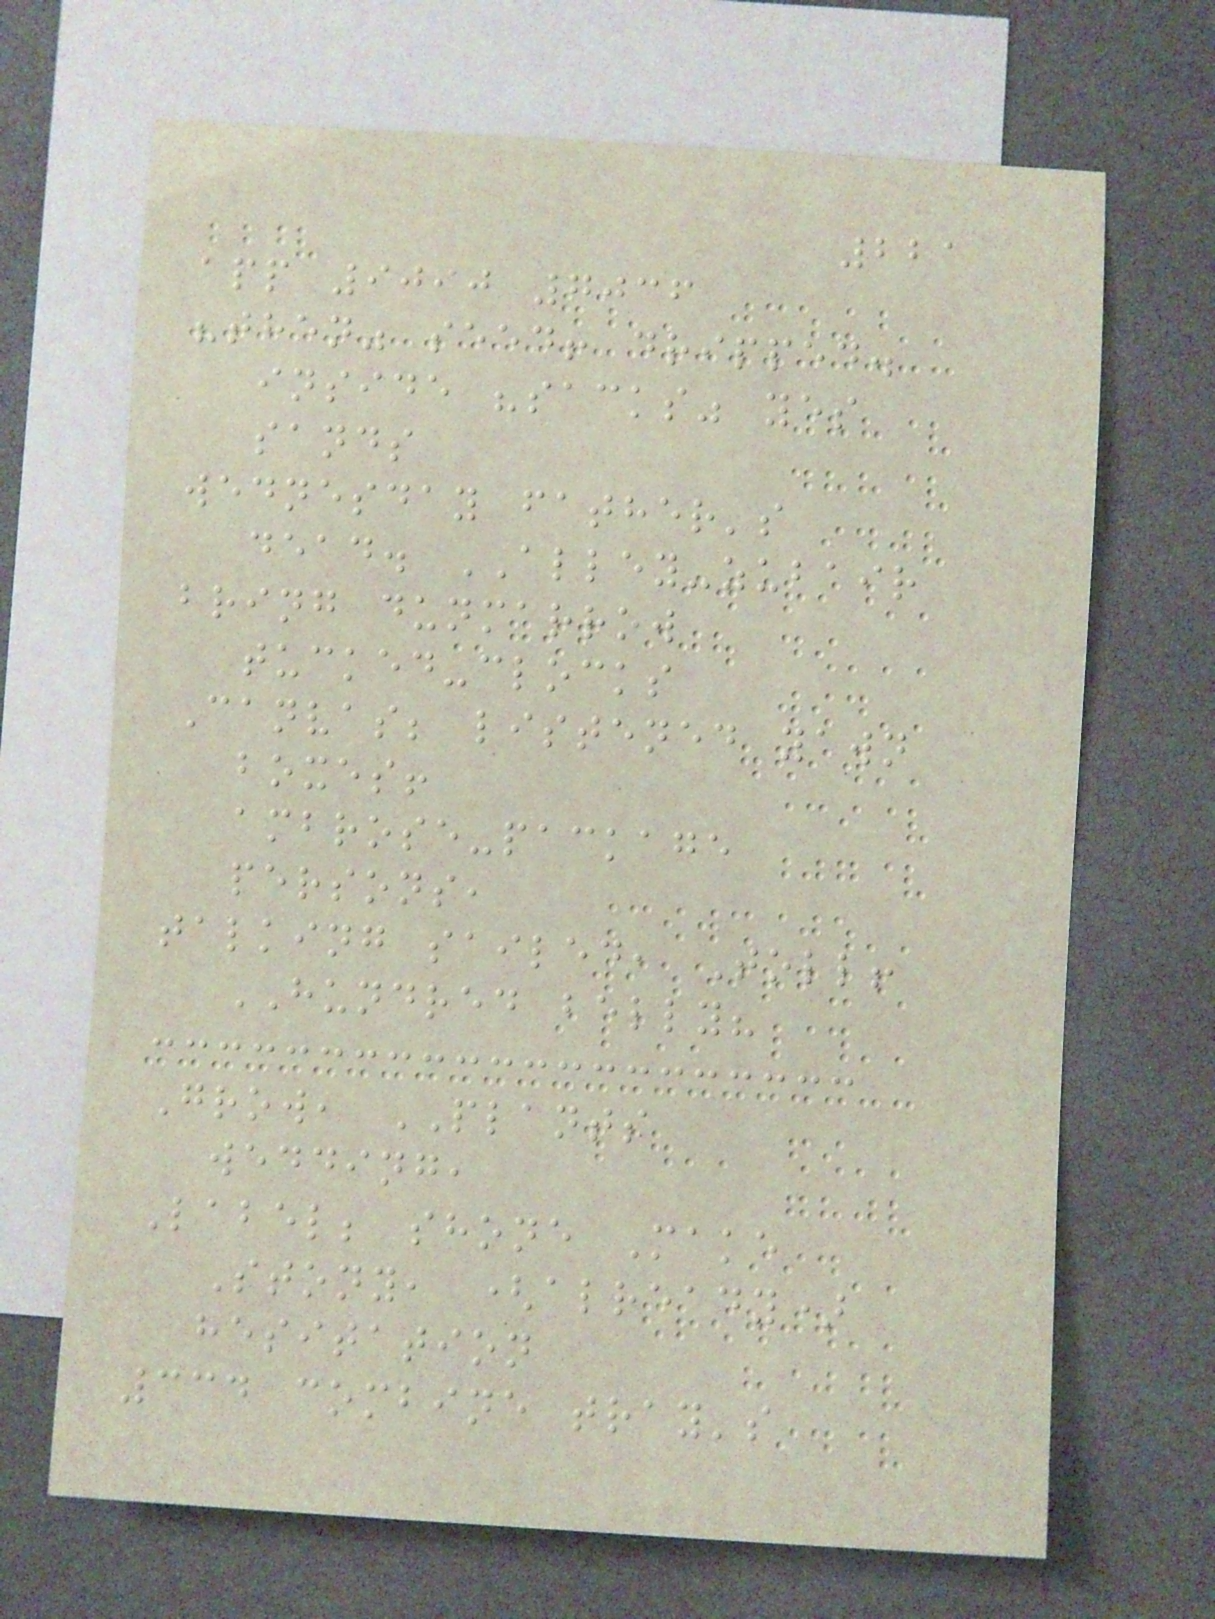221
app 9090 7036
"then" seed! dripped.
inside "sacks" yes
sands
wednesday father's
dead. ALLEY-zubair
bring dunmarrow
tucked-clocks
Canvas; listened yawn
boxes!
ambrose-package
persons,
talking sailed, Toll!
HUNDRED belly?
Grow, PLANTS
wedding,
Label; shone Make
Stony, (already)
hesitation
334 combine tray's
